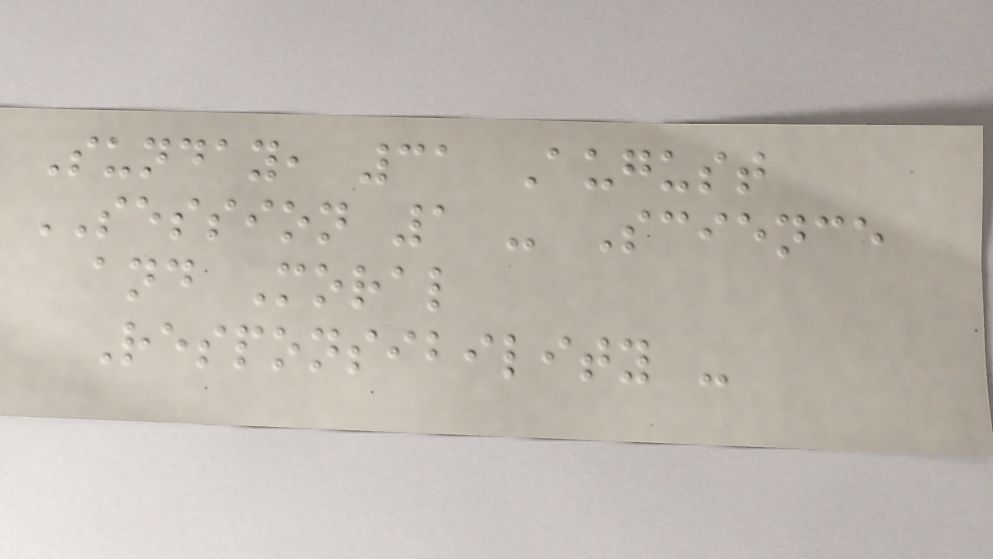Sunday, 31 August
SESSION 1 - Science
and Moral
Responsibility -
